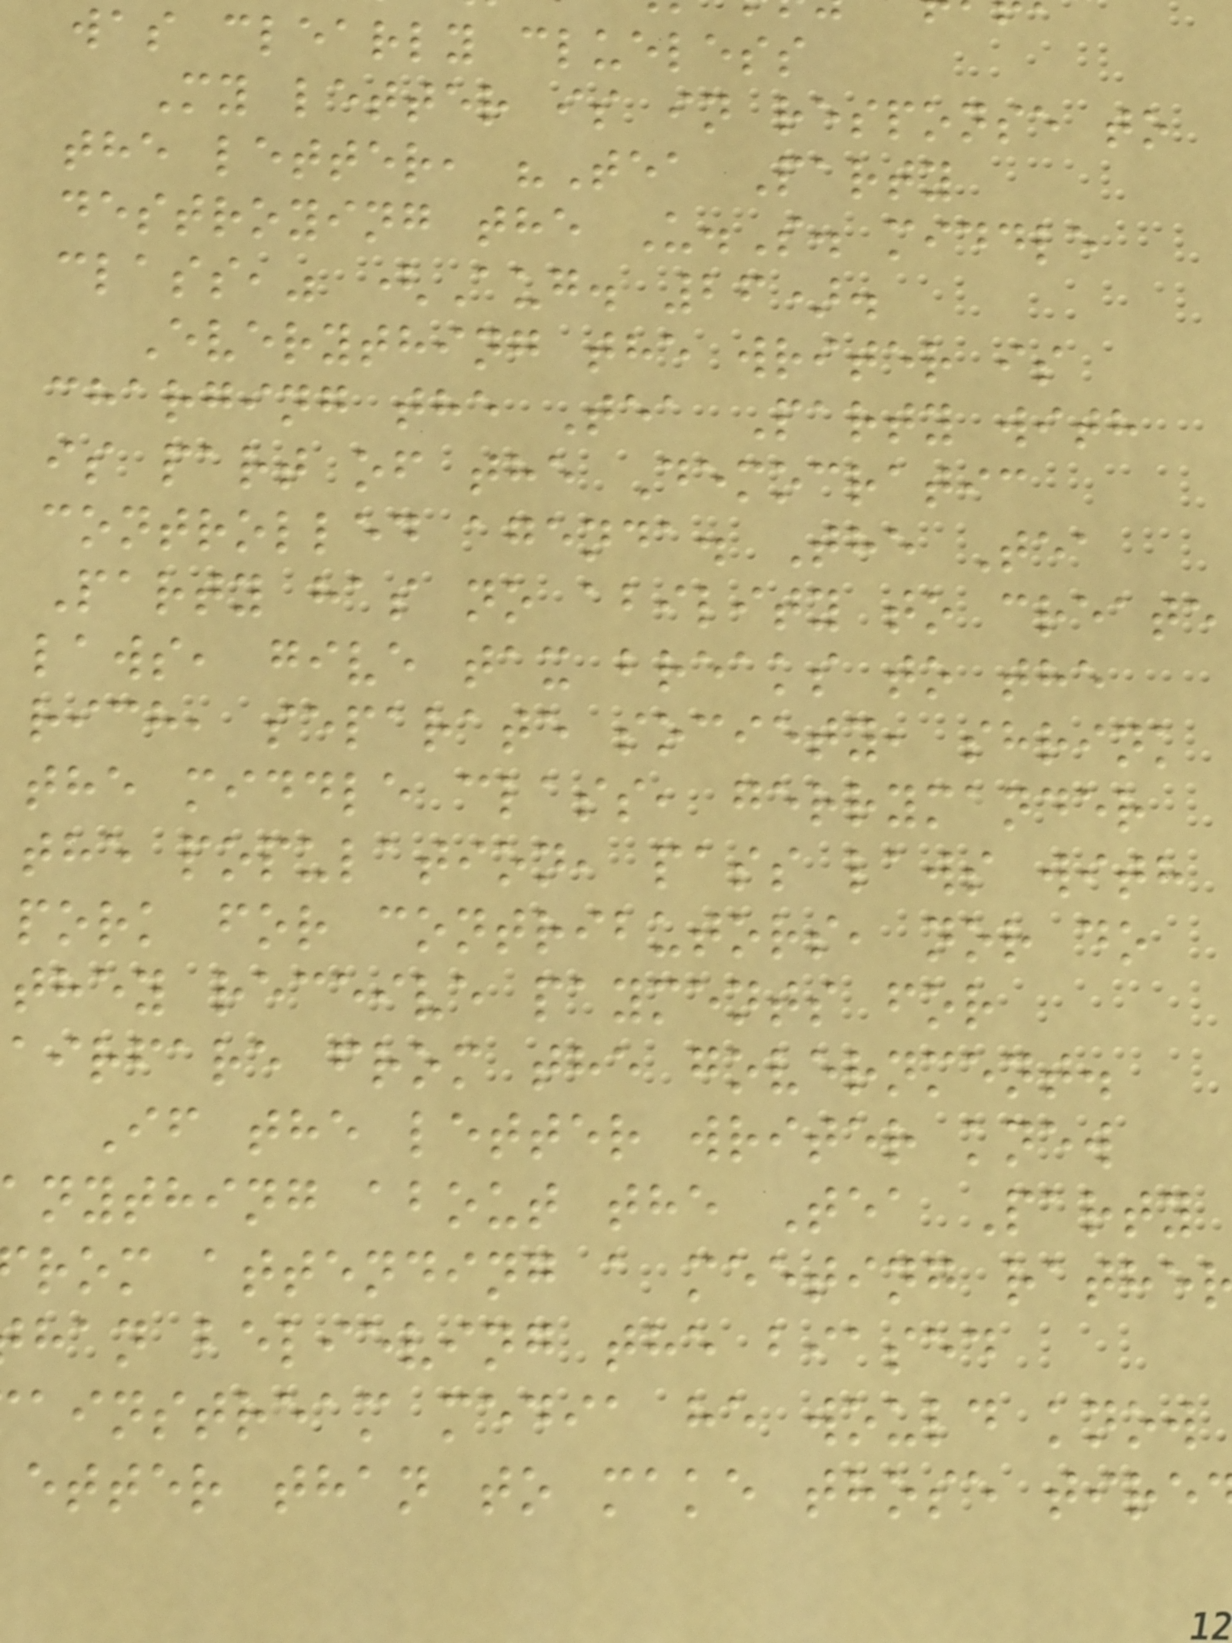was clearly clueless
My letter is in response to
the letter, "Tea Party
destroying the U.S. middle
class," (Aug. 26).
Everything the writer is
charging the Tea Party with
is part of the Democratic
controlled agenda. The Tea
Party has no ability to create
laws, give tax breaks to the
rich, separate society, shrink
the middle class, gerrymander
the population, pass laws with
pork for contributors, nor do
they receive payments for
airfare from the government.
If the letter writer knew
nything about the Tea Party
rom attending a meeting rathe
han believing the biased
ainstream media he would know
etter than to make those tire
